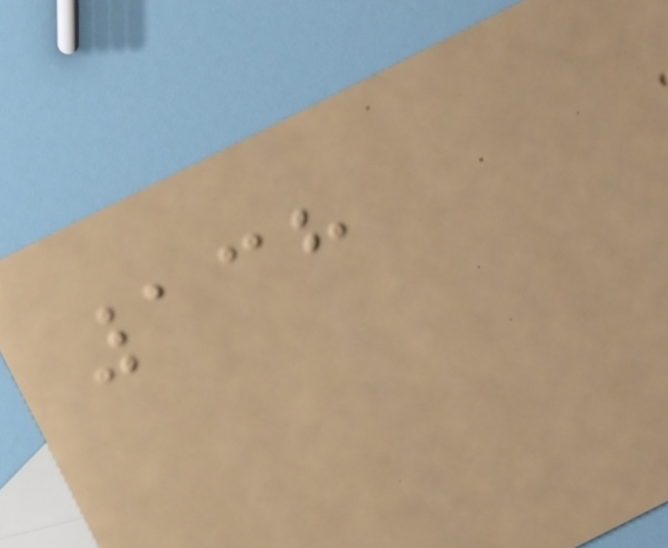138
